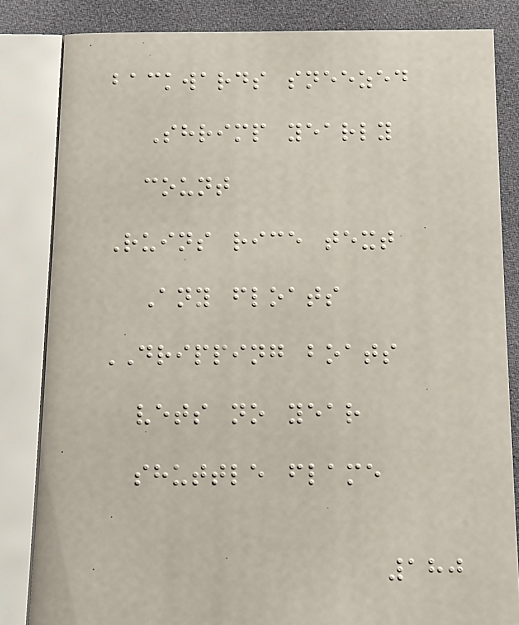backwards sneezed
Shrimp yearly
count
Ruins rice text
Any floats
DRIPPING boats
vets no year
shuttle flame
180
